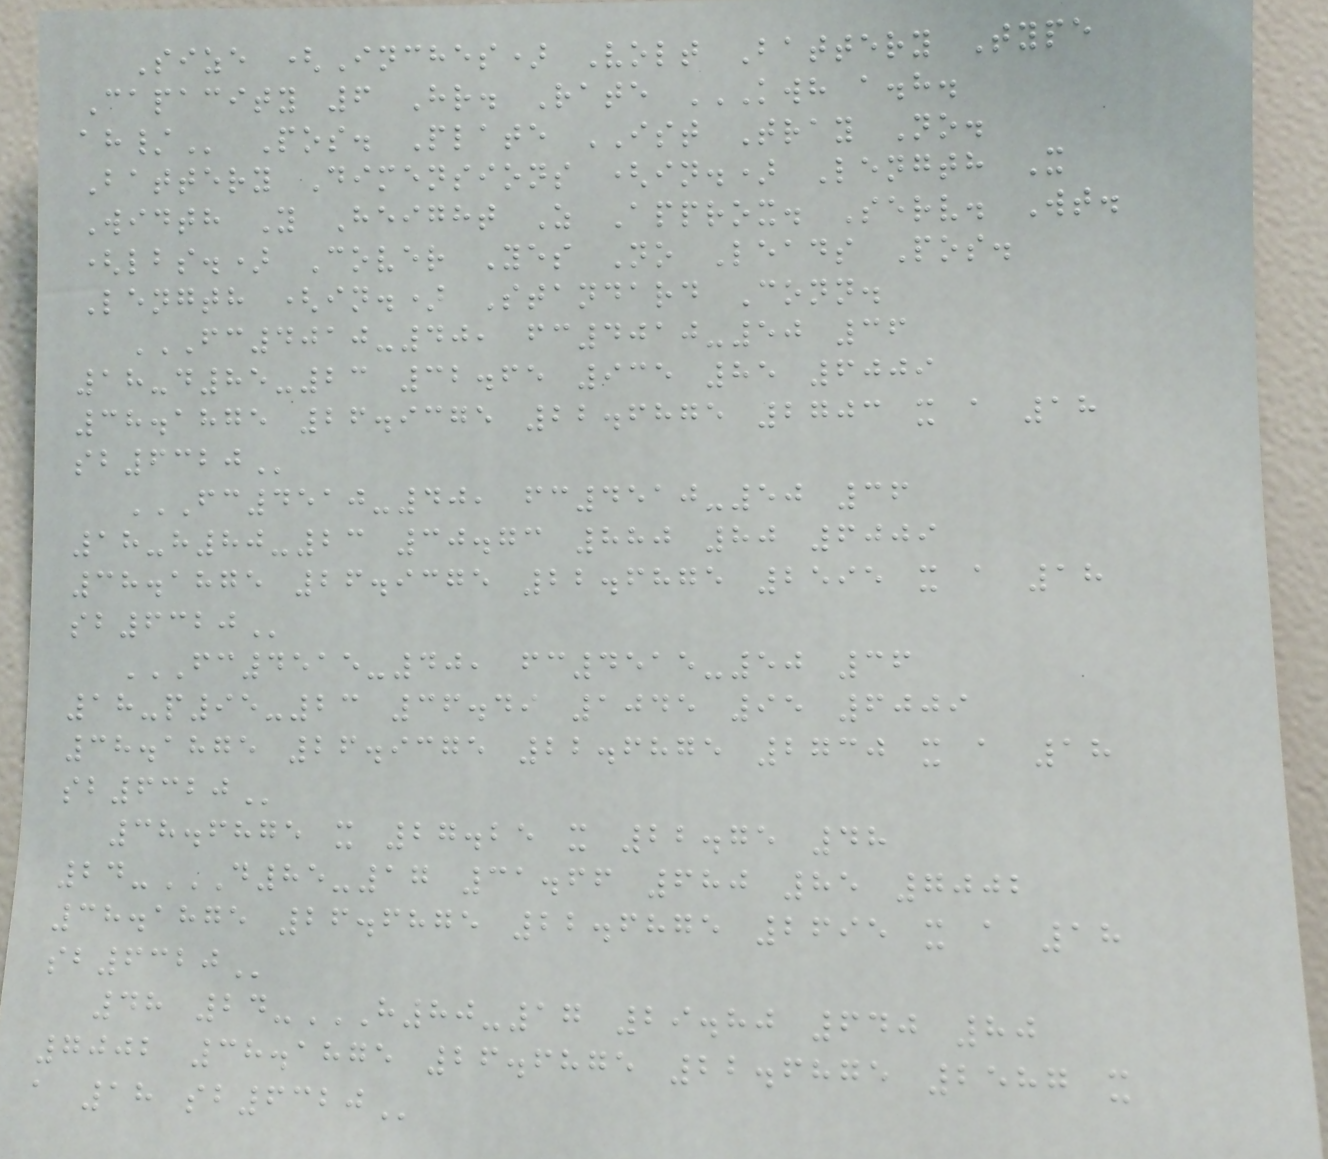Size (Inches) Volt Battery Type
Capacity 6 Hr. Rate KWH A.H.
AH/ Pos. Plate IST Tray No.
Battery Dimensions (in.) Length X
Width Y Height Z Approx. Serv. Wt.
(lbs.) Cover Yes No Leads Pos.
Length (in.) Standard Conn.
FC4010-40, FC4010-50 36
18-D85-23 32.65 935 85 6009
38.1875 26.9375 22.6875 2703 X A 18
SB6320
FC4510-40, FC4510-50 36
18-H80-23 30.73 880 80 6009
38.1875 26.9375 22.6875 2595 X A 18
SB6320
FC4515-40, FC4515-50 36
18-P95-23 36.49 1045 95 6009
38.1875 26.9375 22.6875 2730 X A 18
SB6320
38.6875 x 27.25 x 22.75 48
24-D85-17 31.66 680 85 7002
38.1875 26.6875 22.6875 2695 X A 18
SB6320
48 24-H80-17 29.80 640 80
7002 38.1875 26.6875 22.6875 2587 X
A 18 SB6320
